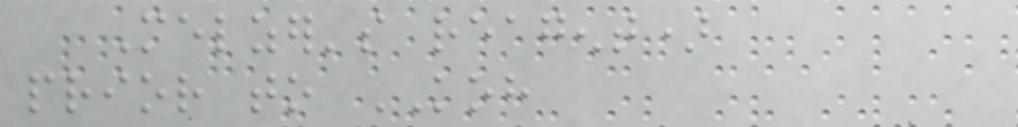Melzer's reagent)
prior to KOH
